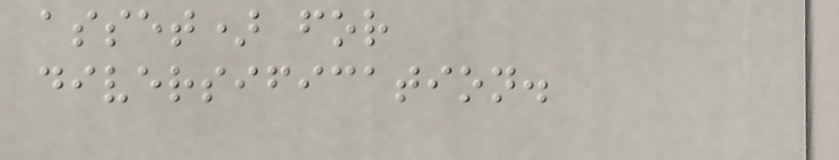asset) for
diversification.
